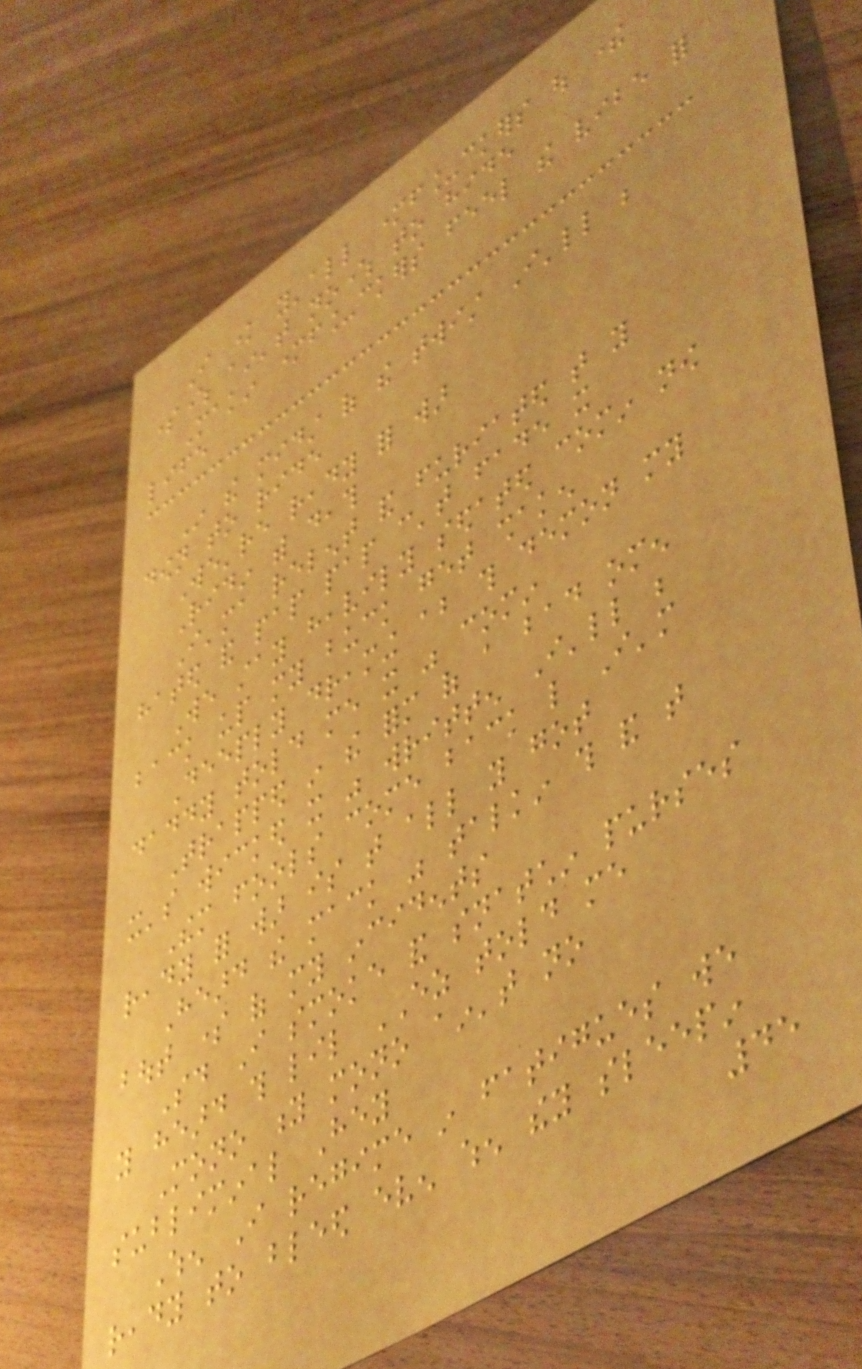I know y'all motherf_ckers out there
somewhere ain't nowhere to hide
Makin motherf_ckers feel the vibe for
life
In the midst of the twist I'll be
down to ride
We're ready for war
Ridin with death
I'ma relent and furiated that you
hated and pap pap can't fade it
We stay heavily sedated comin now
back up my buck get shaken
Deeply dreaming about this demon my
daddy told me it was comin
Trapped in the form of a bad omen
it's wicked it was written I'll be
Them fools come back like I'm
ready for war is that all you got
Heard the mack was talkin this and that
bout some of my incidents
Said I smoke and snatchin purses
you heard this lil EZ told me
Mono y mono ain't no
subliminal Hey
When I regime in fatigues we
ready to bleed even when they sleepin
45
